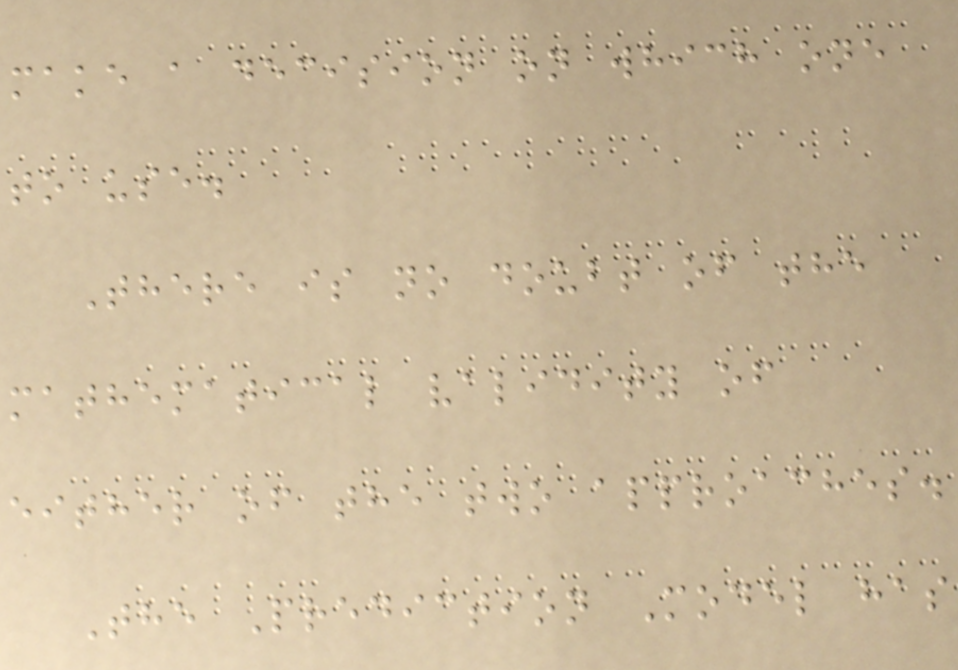make a decision on which one
to use.
There is no doubt of the
mathematical validity of
either of the two approaches.
The Prediction Model has
